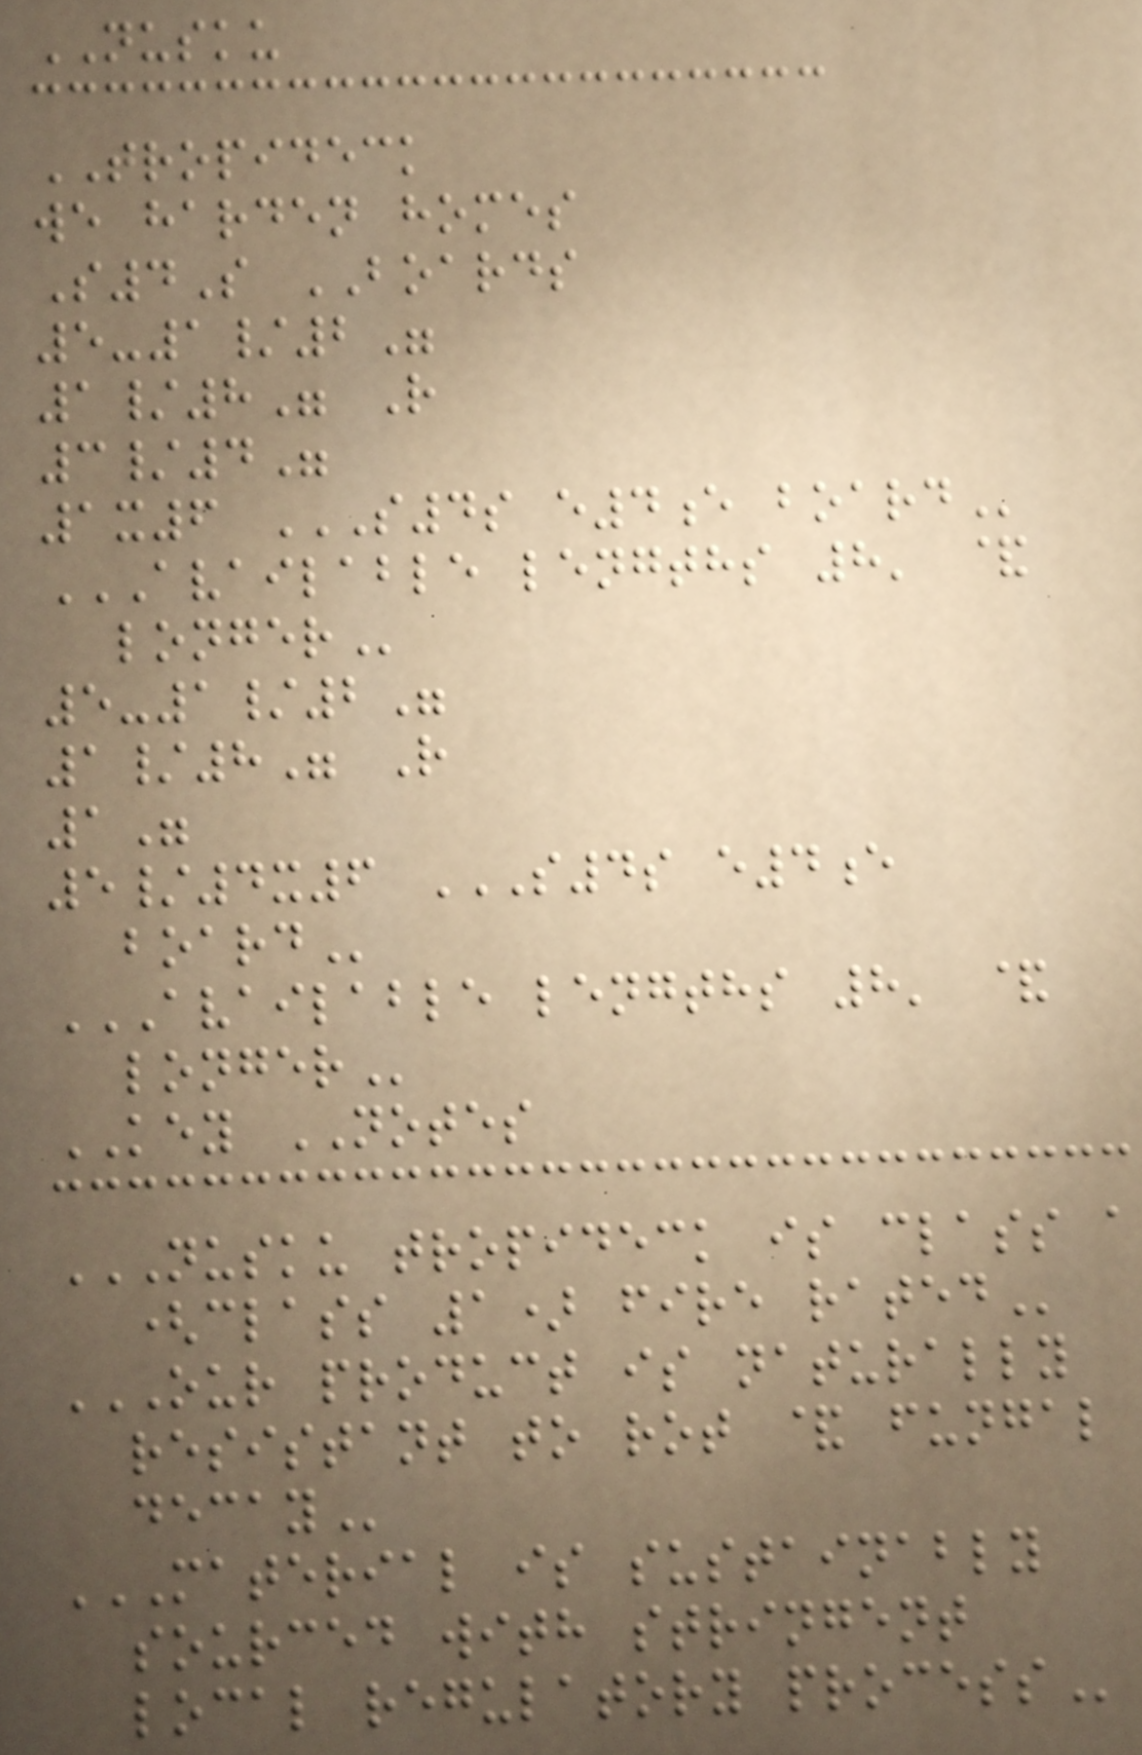NUSKU
TROPIDECK
we harden homes
S4S BOARDS
5-1/2"
1/8" R
3/4"
1x6 S4S E4E BOARD
AVAILABLE LENGTHS 8' &
LONGER
5-1/2"
1/8" R
1"
5/4x6 S4S E4E
BOARD
AVAILABLE LENGTHS 8' &
LONGER
KEY NOTES
NUSKU TROPIDECK IS CLASS A
(CLASS 1) FIRE RATED
OUR PRODUCT IS NATURALLY
RESISTANT TO ROT & FUNGAL
DECAY
MATERIAL IS SUSTAINABLY
SOURCED WITH STRINGENT
LOCAL REGULATORY PROCESS
